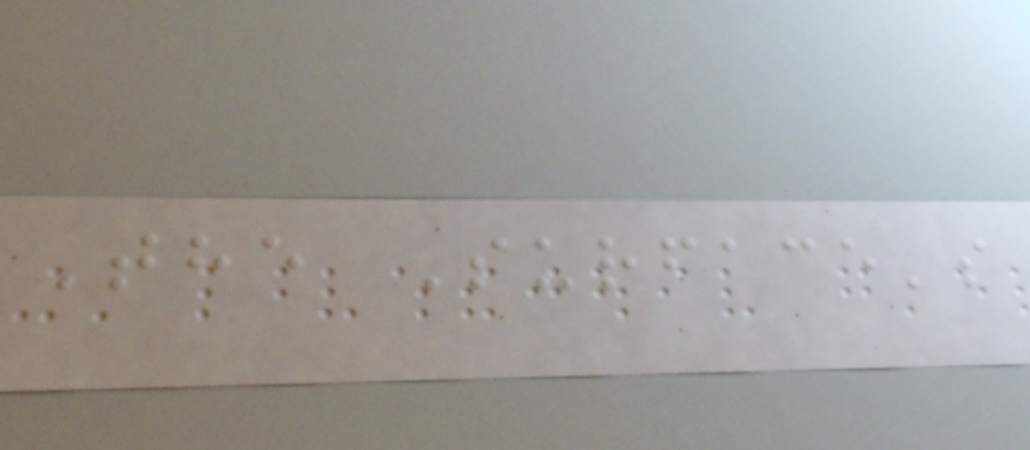The Surface's
